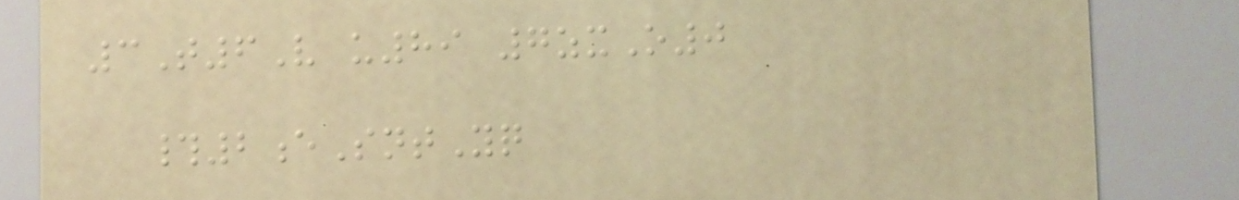3T6V u89 7zxO0
#2eSntYq
